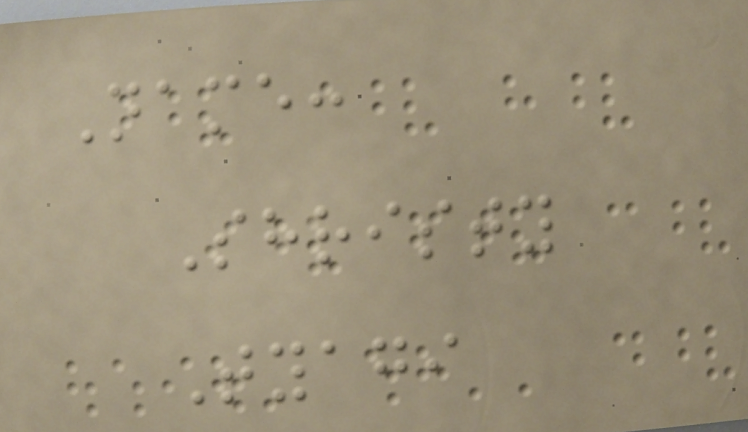Name:
Shristy
Tyagi
